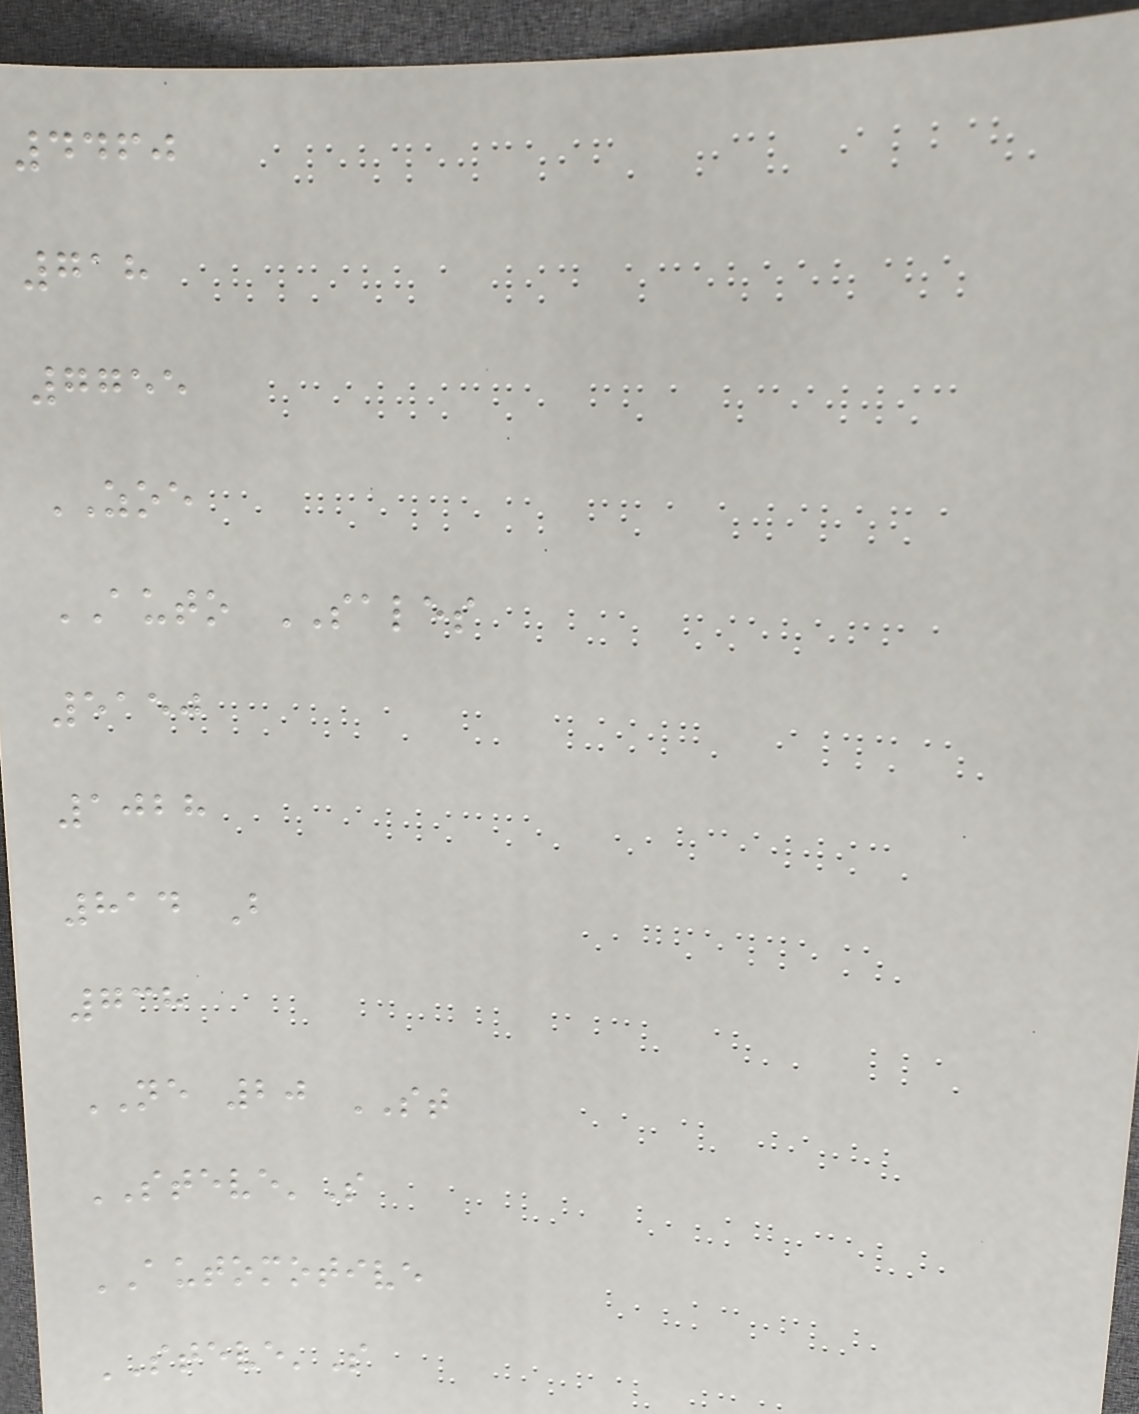4460
718
7755
ZOE
AUTO SALES
5150
1028
814 B
738
NE 20 ST
STEVE'S
AUTOMOTIVE
STEVE'S
